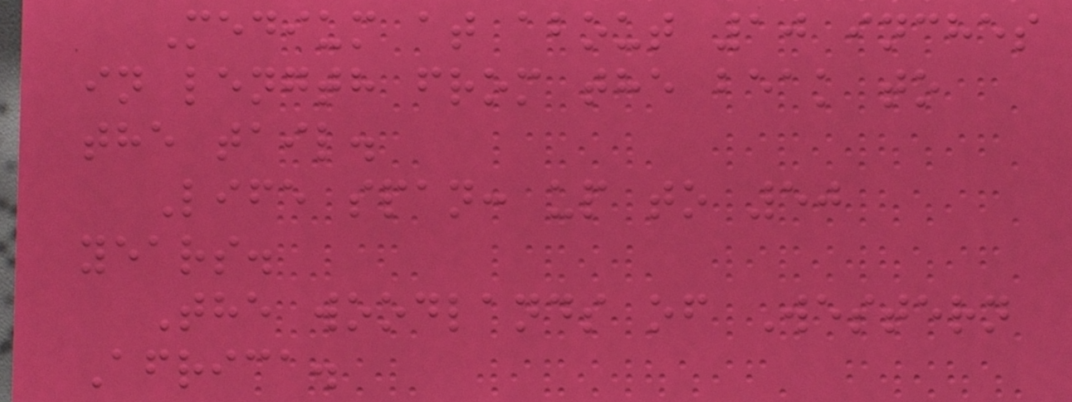Medium at about 10 inches
in length from the beak to
the tail.
Life span: up to 50
years.
The woodlands of Western
Africa.
